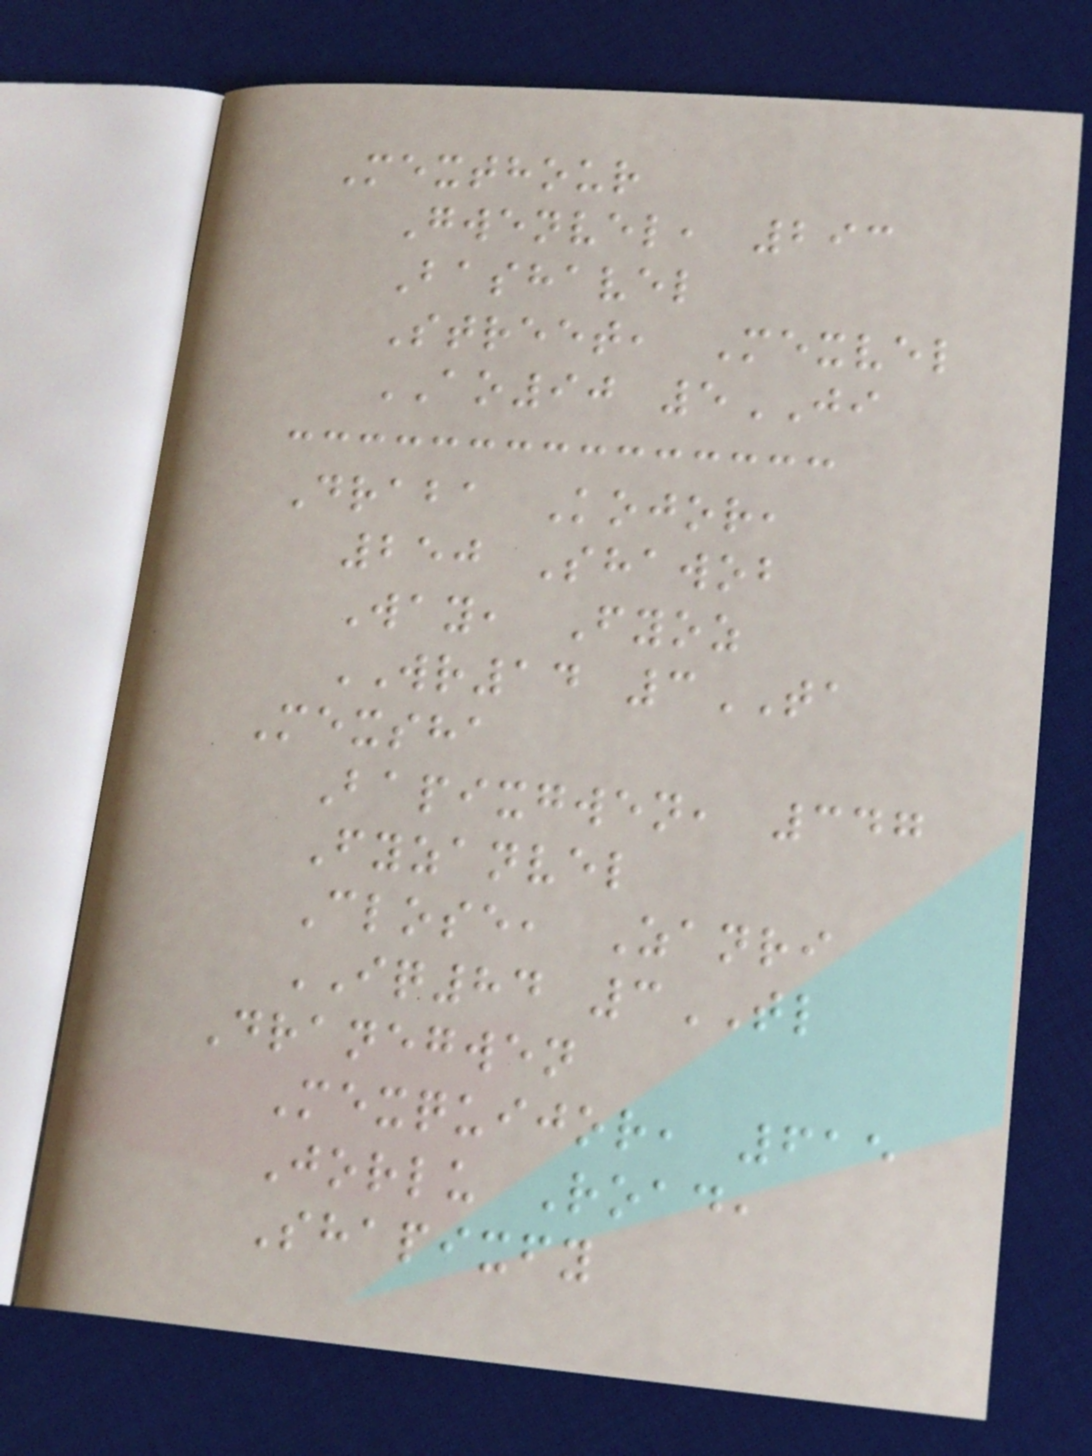Mexthour
Gwenvel, 293
Bashavel
Street, Mexvel
AO90 5JI
Draba Kojor,
250 Shawob
Way, Fyoz
WR14 3TA
Mexsha
Bapixgwen, 347
Fyzanvel
Close, Zanri
IQ84 3TL
Dranegwen
Mexquijor, 615
Jorlu Road,
Shapixfy
